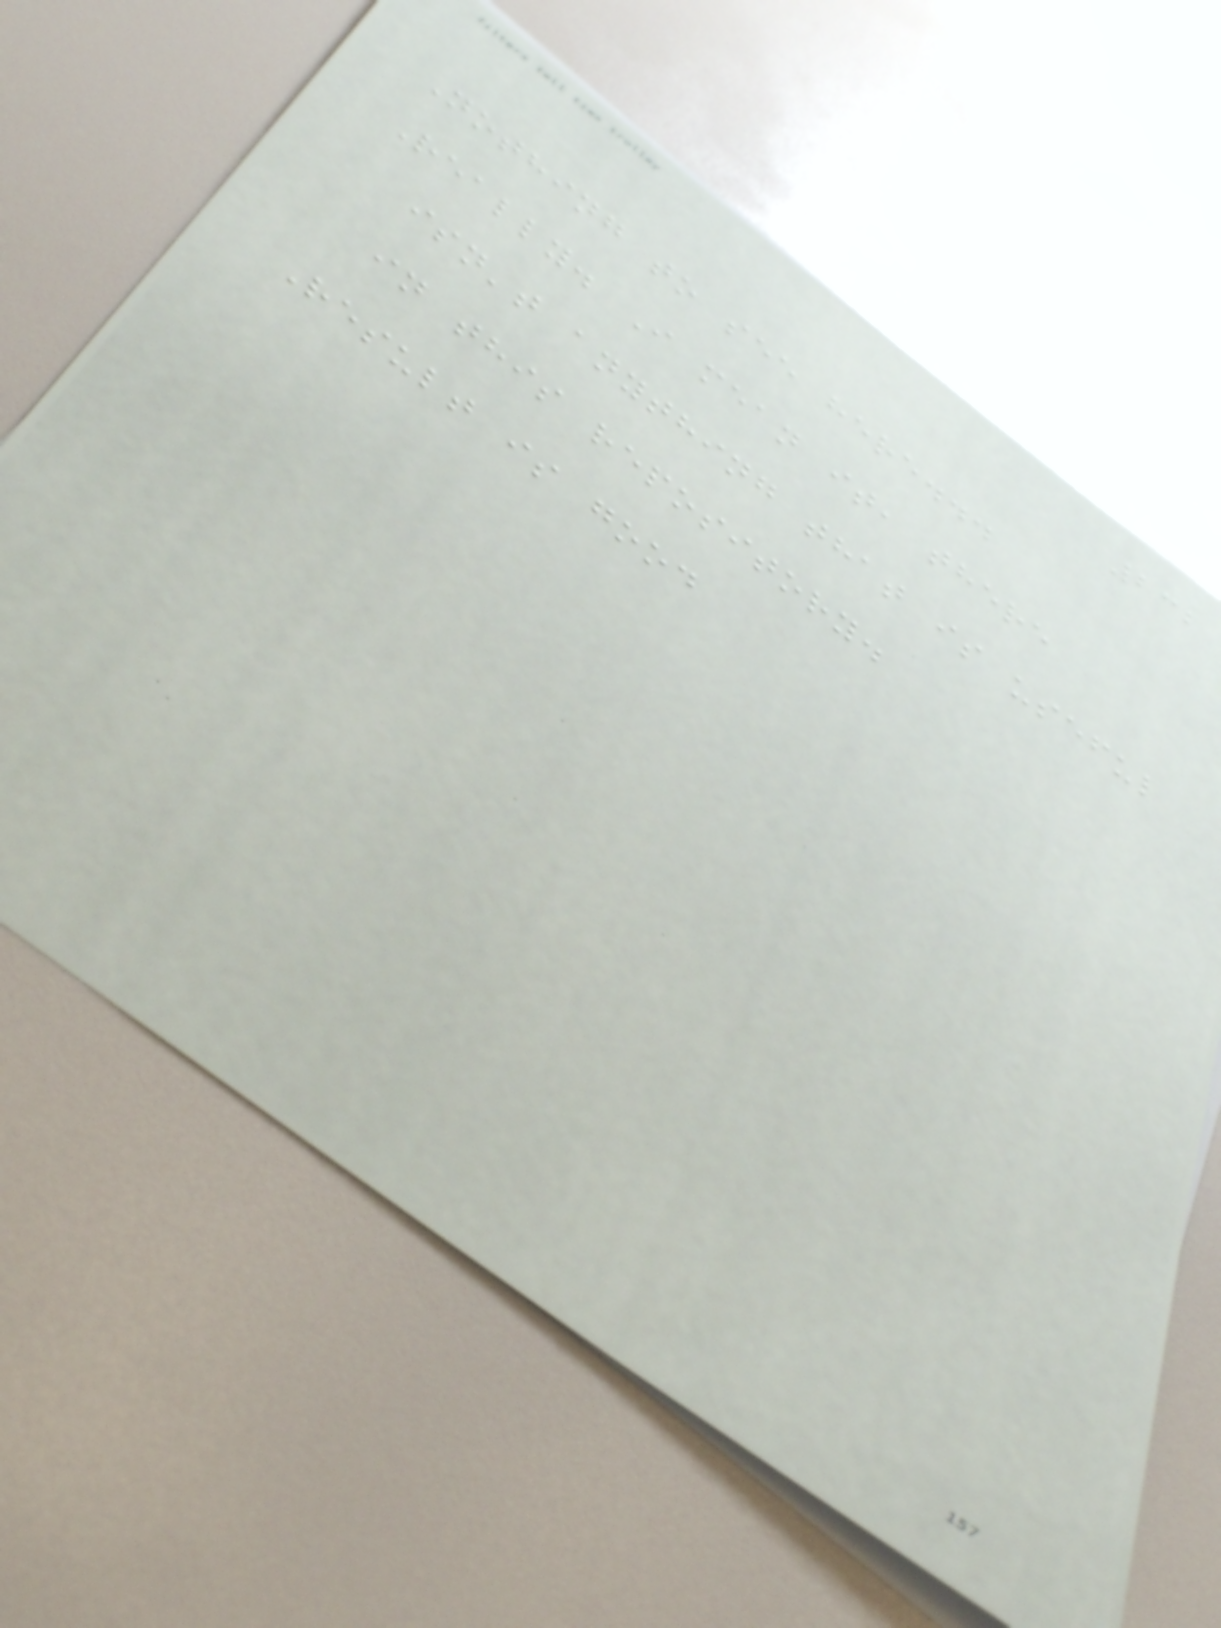232
Nothing to see here...
Really. I mean it, there
isn't anything that is useful
in this repository.
Result is good
